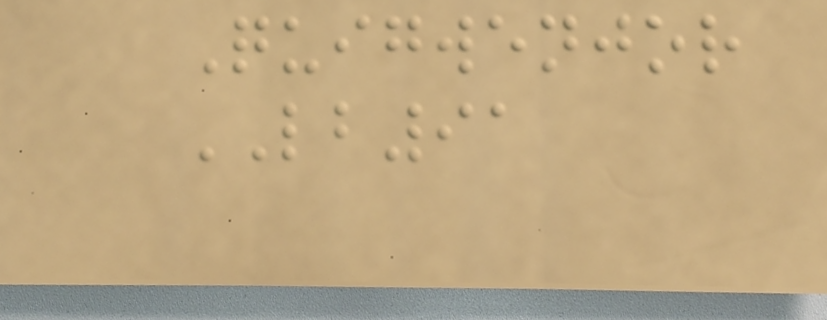Quigwenjor
LB91
